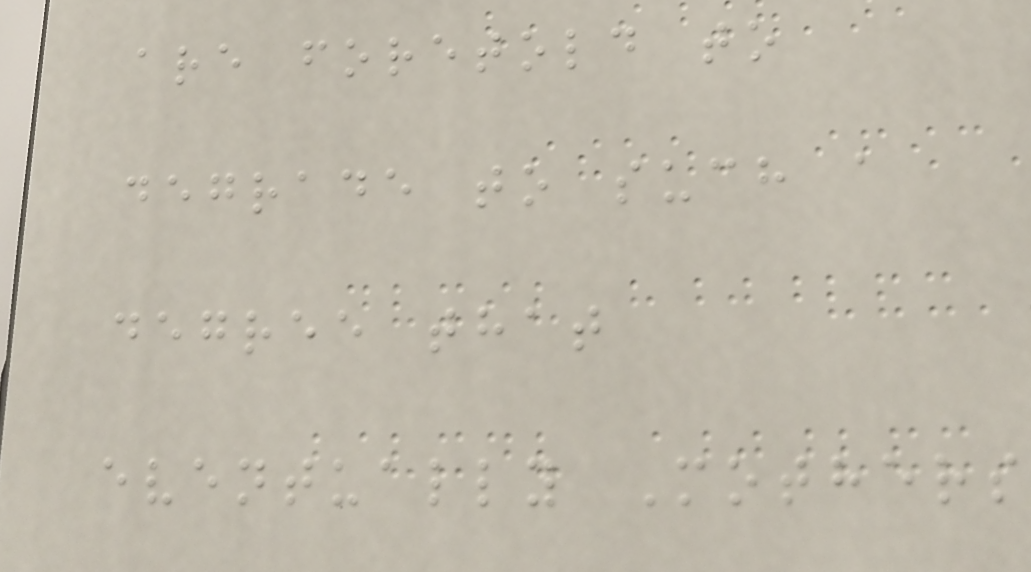are foretold to
degrade to such a
degree that
eventually Mothers
